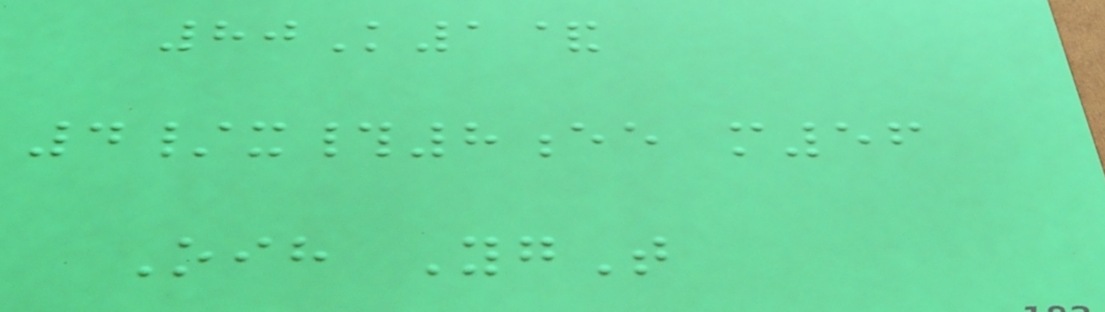80K1&
4/x#8ee m56
Oih YgT
